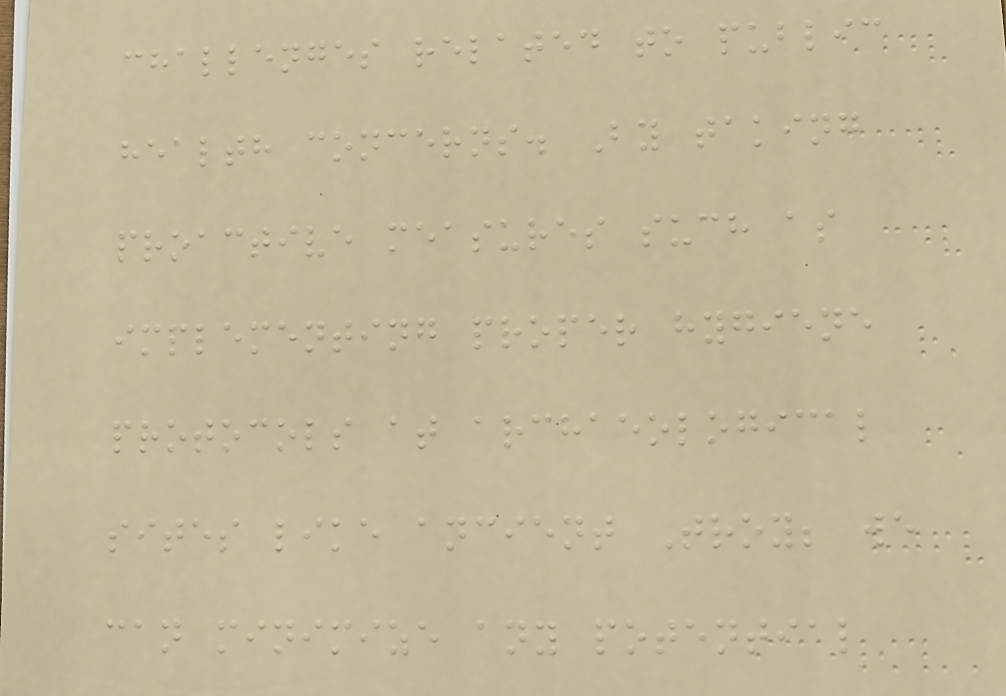challenges related to public
health concerns. By taking
proactive measures such as
implementing proper hygiene
protocols at archaeological
sites like ancient Troy; we
can minimize any potential
